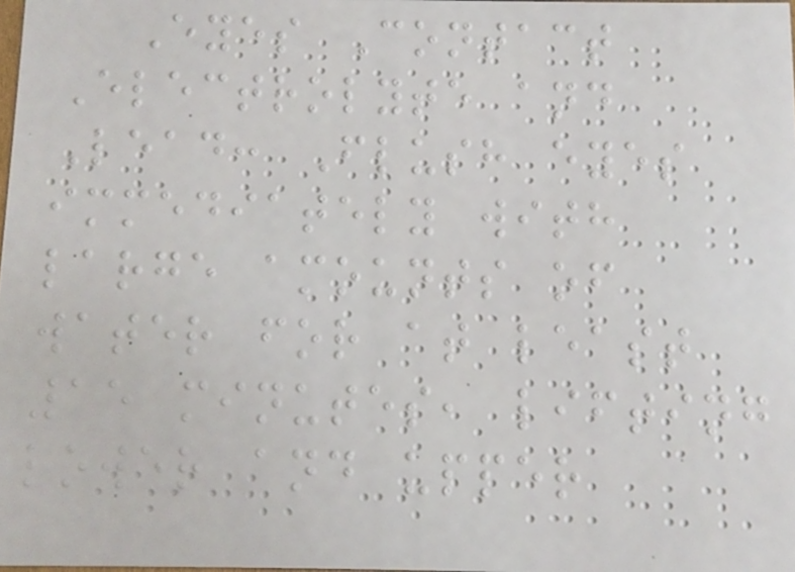Eyes Contact
Electrolyte and
Lead: Flush eyes
immediately with
large amounts of
water for at least
15 minutes, lifting
lower and upper
